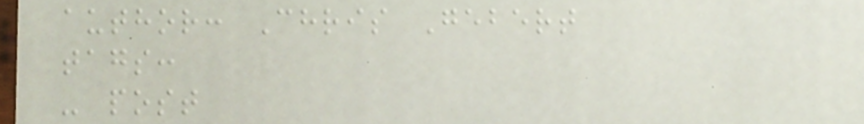author: Chris Gebert
tags:
- post
